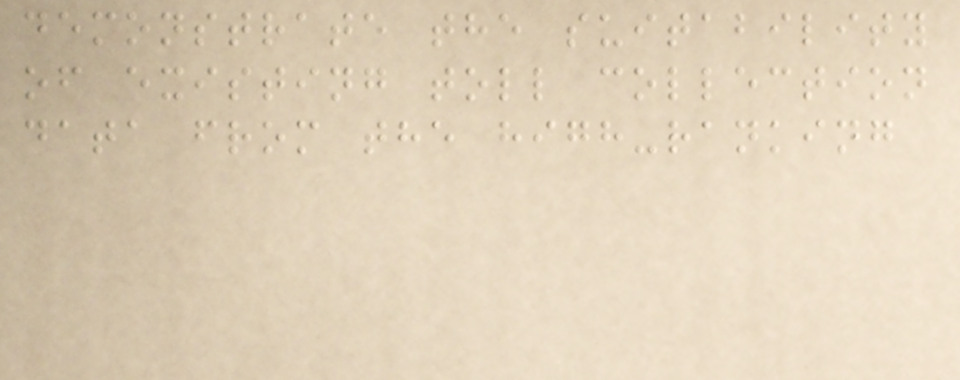demonstrate the suitability
of existing toll collection
data from the high-ranking
